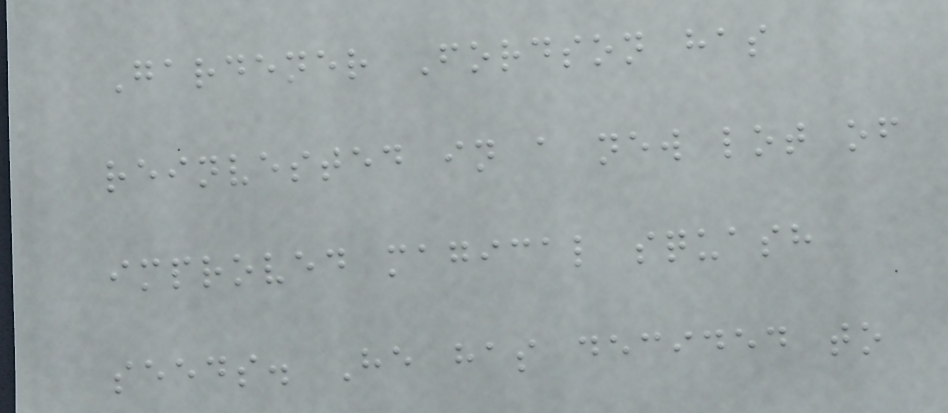Gardener Fordson has
reinvested in a new lot of
improved magical squash
seeds. He has decided to
